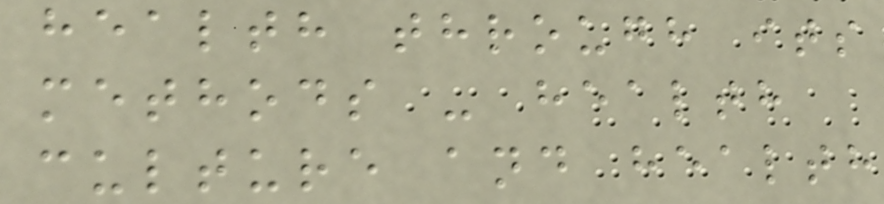health through its
methods - health
culture and health
